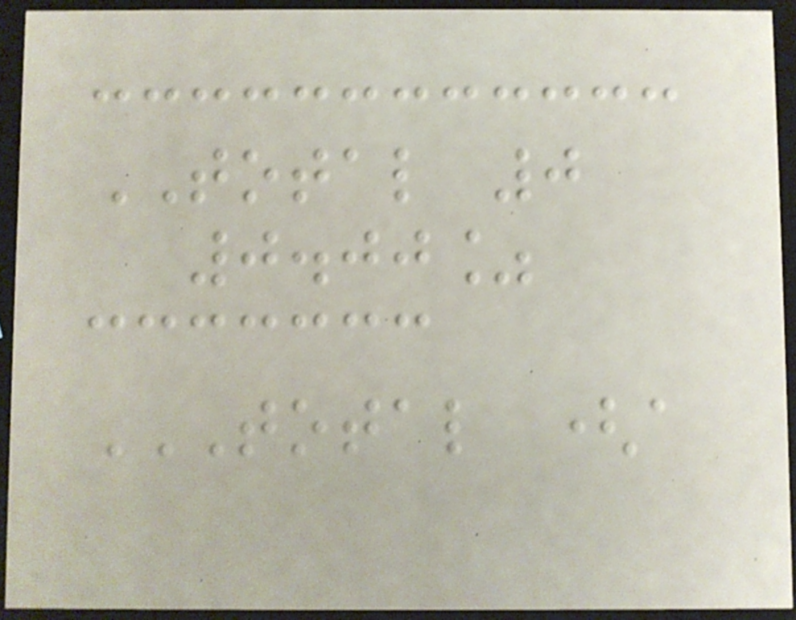TOTAL 0
0.00%
TOTAL (A
